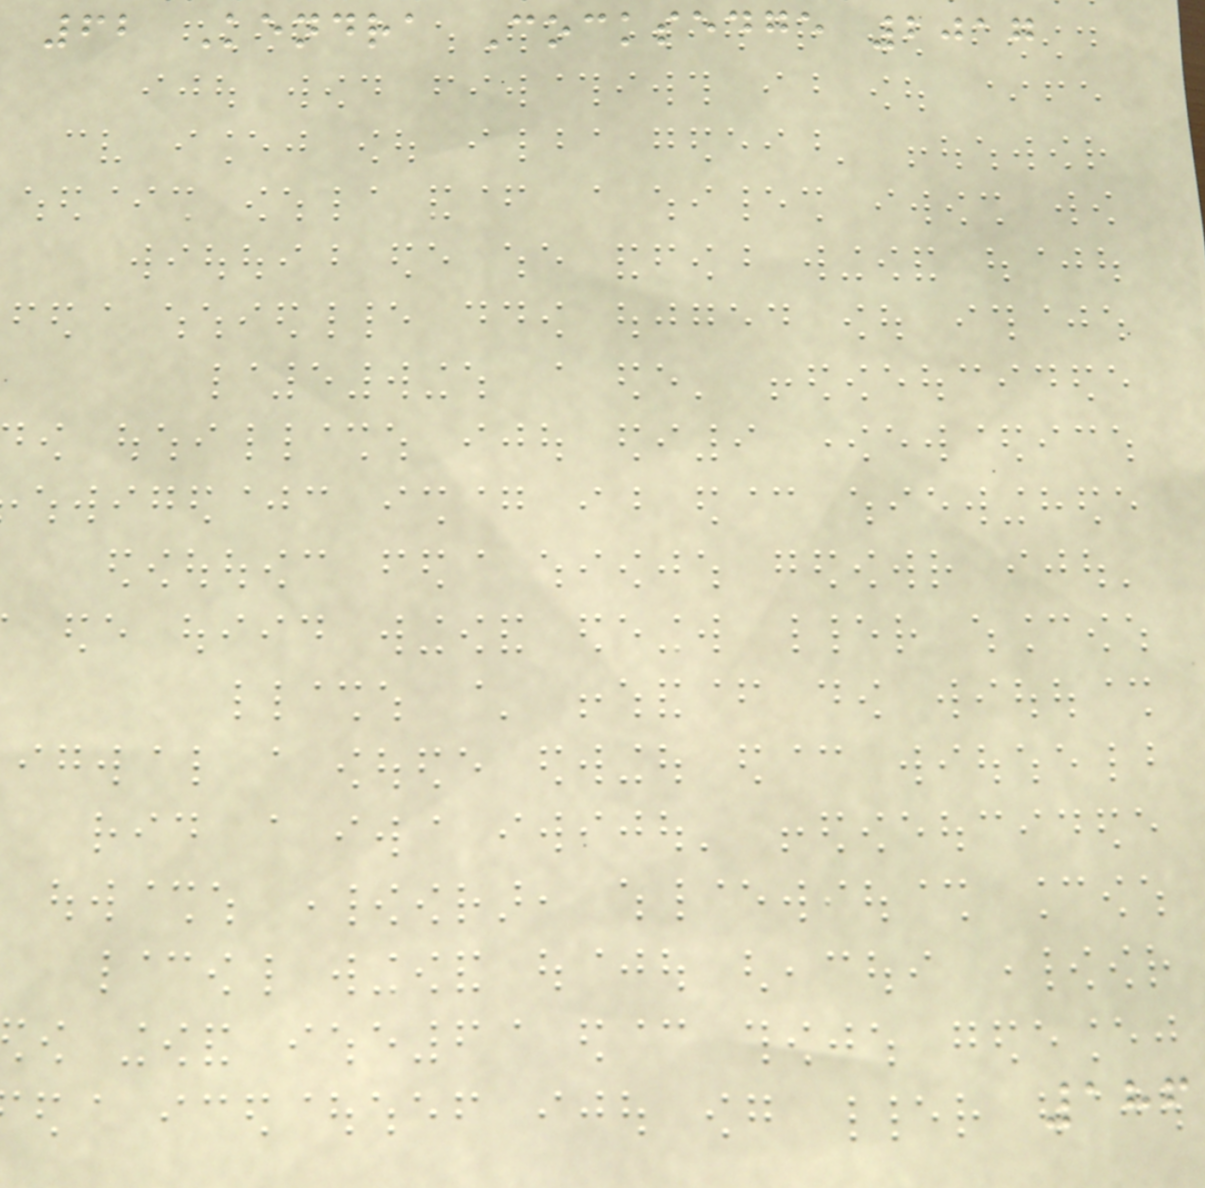62 Kendra Cocksedge 2017
186
